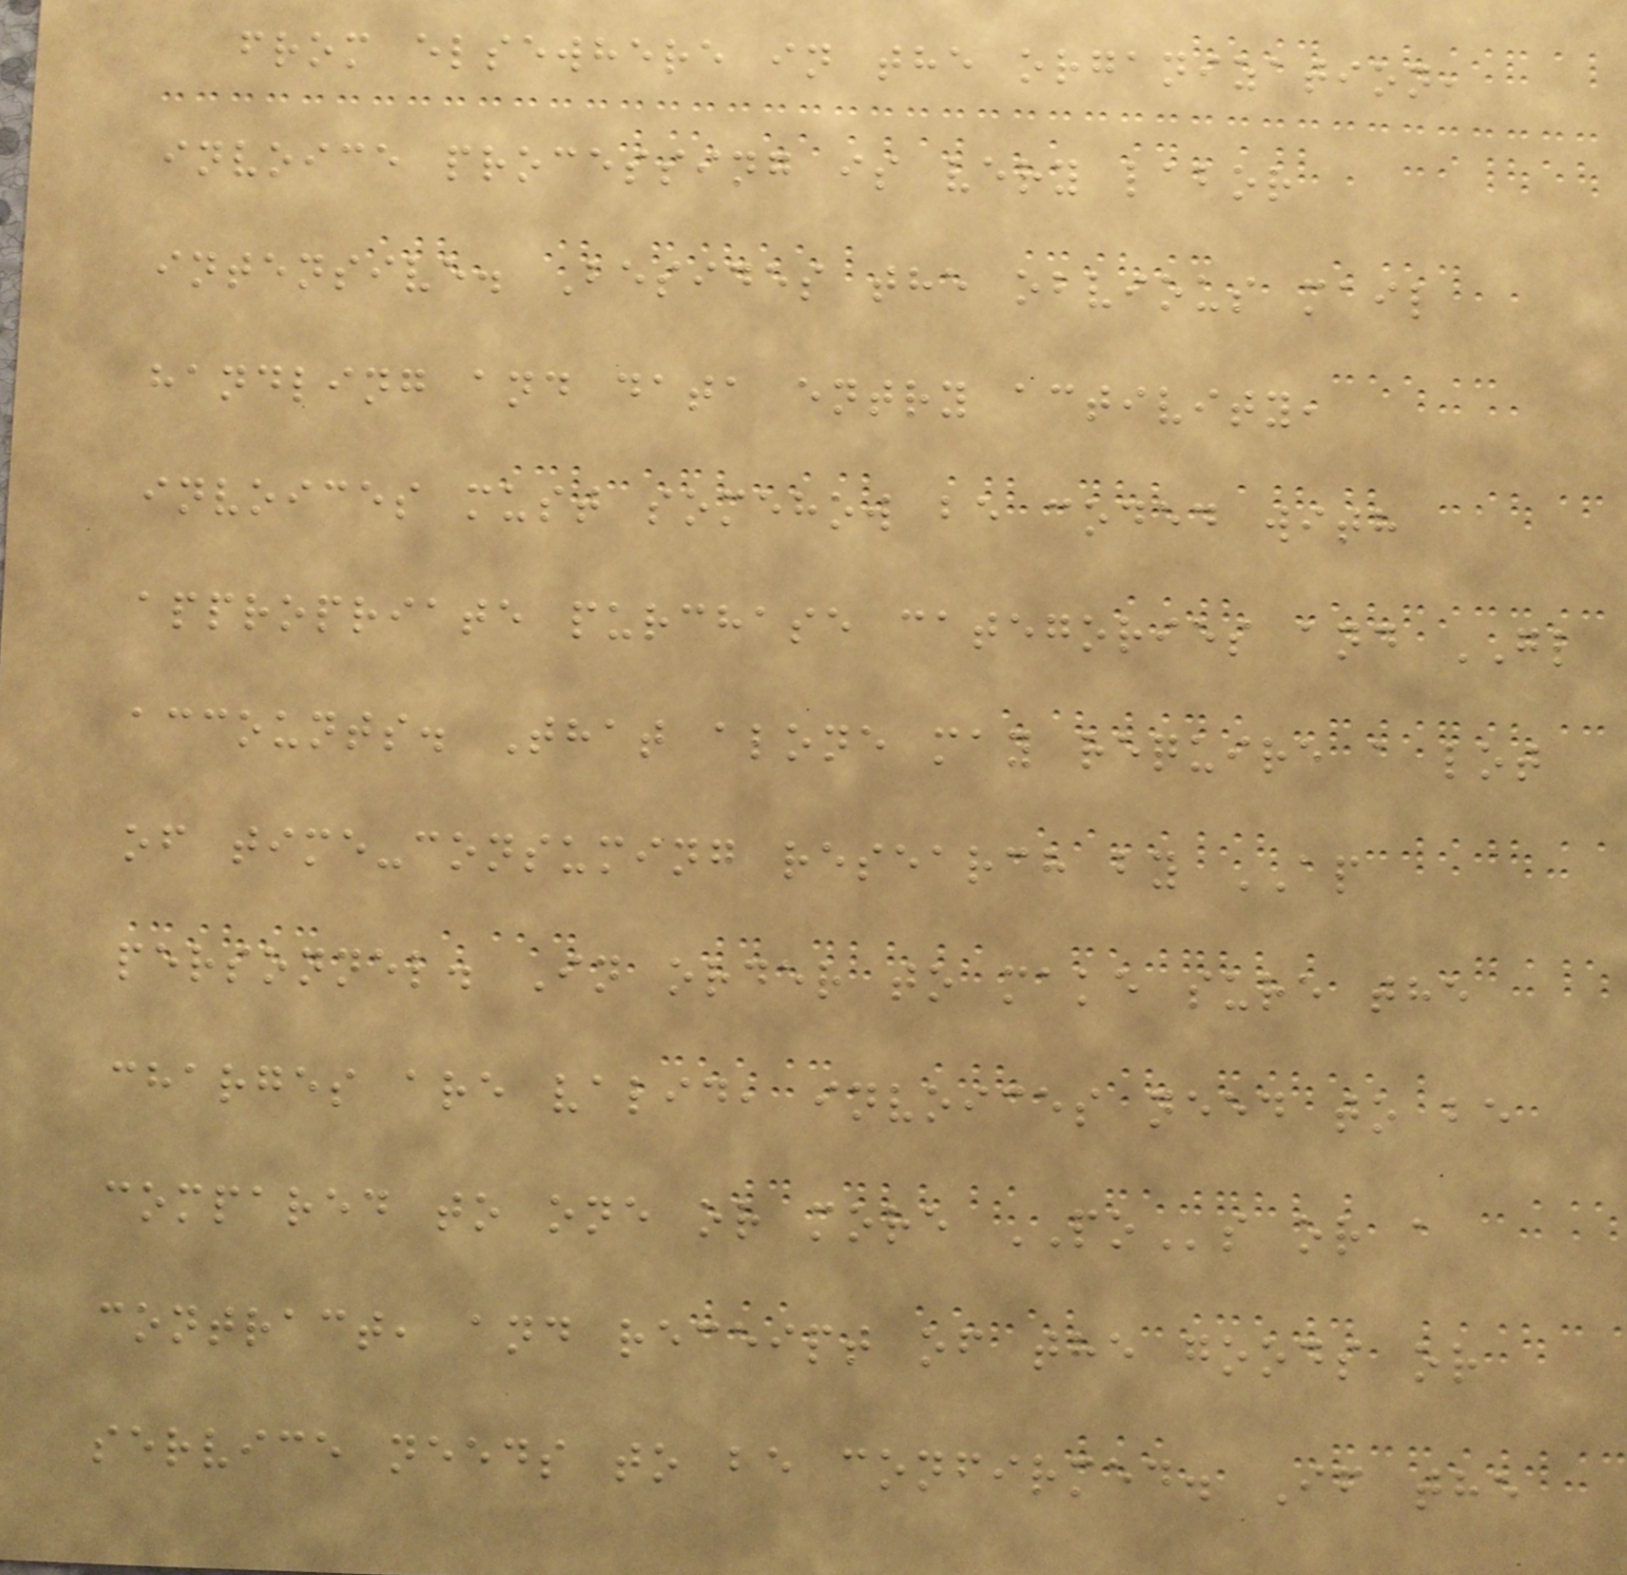from elsewhere in the organization,
invoice processing is very labor
intensive. Besides the obvious mail
handling and data entry activity,
invoices must somehow be coded with
appropriate purchase categories and GL
accounts. That alone may require a lot
of time-consuming research by AP
personnel. In order to make sure the
charges are valid, invoices need to be
compared to one or more POs or a
contract, and receipt of the goods or
service needs to be confirmed. If the
